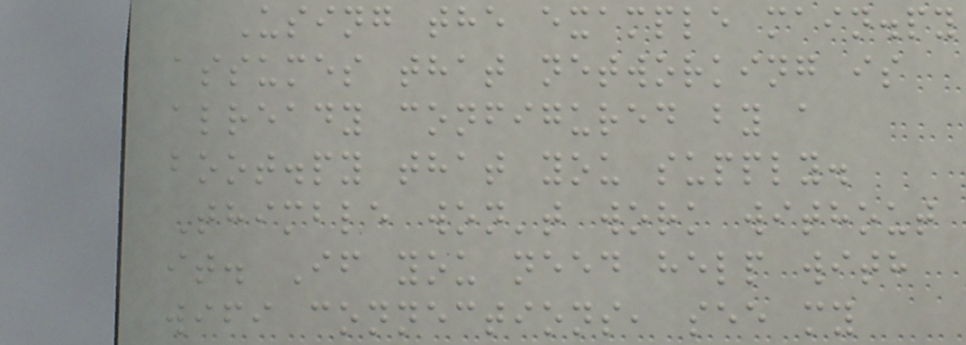Using the example main.py
assumes that networking is
already configured by a
boot.py that you supply.
Thimble won't work without
it. If you need help with
wifi connections, see my
